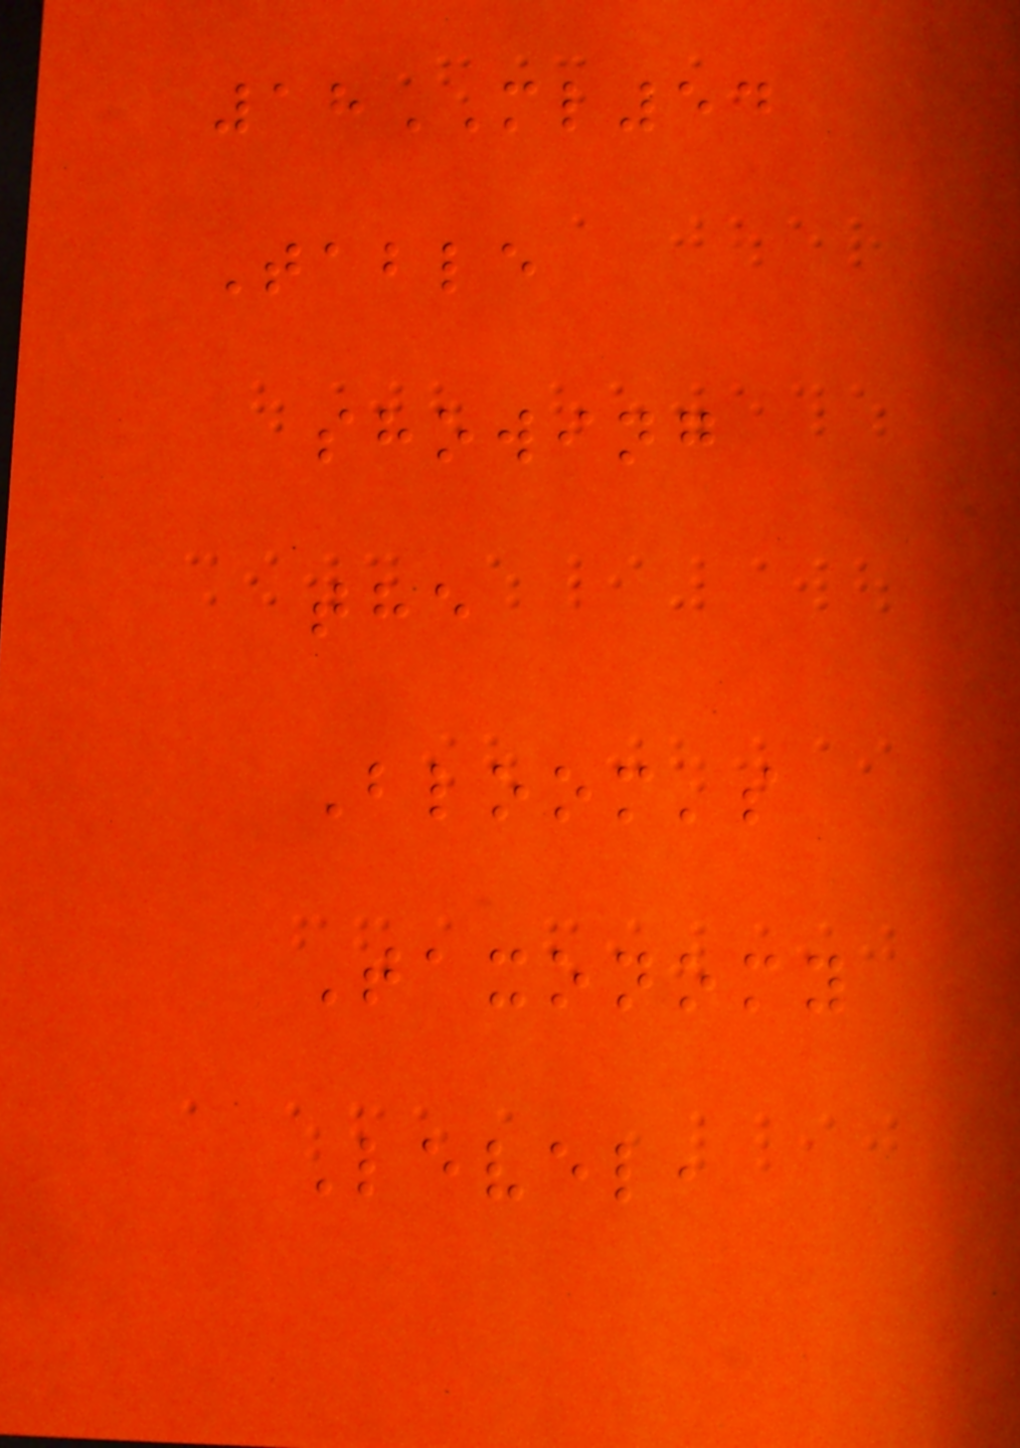18ML54
Table
showing
the
Bloom's
Taxonomy
Level,
